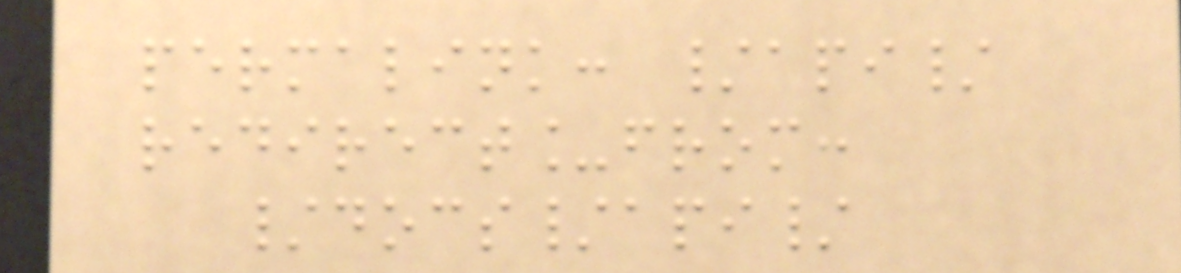permalink: /api/
redirect_from:
/docs/api/
